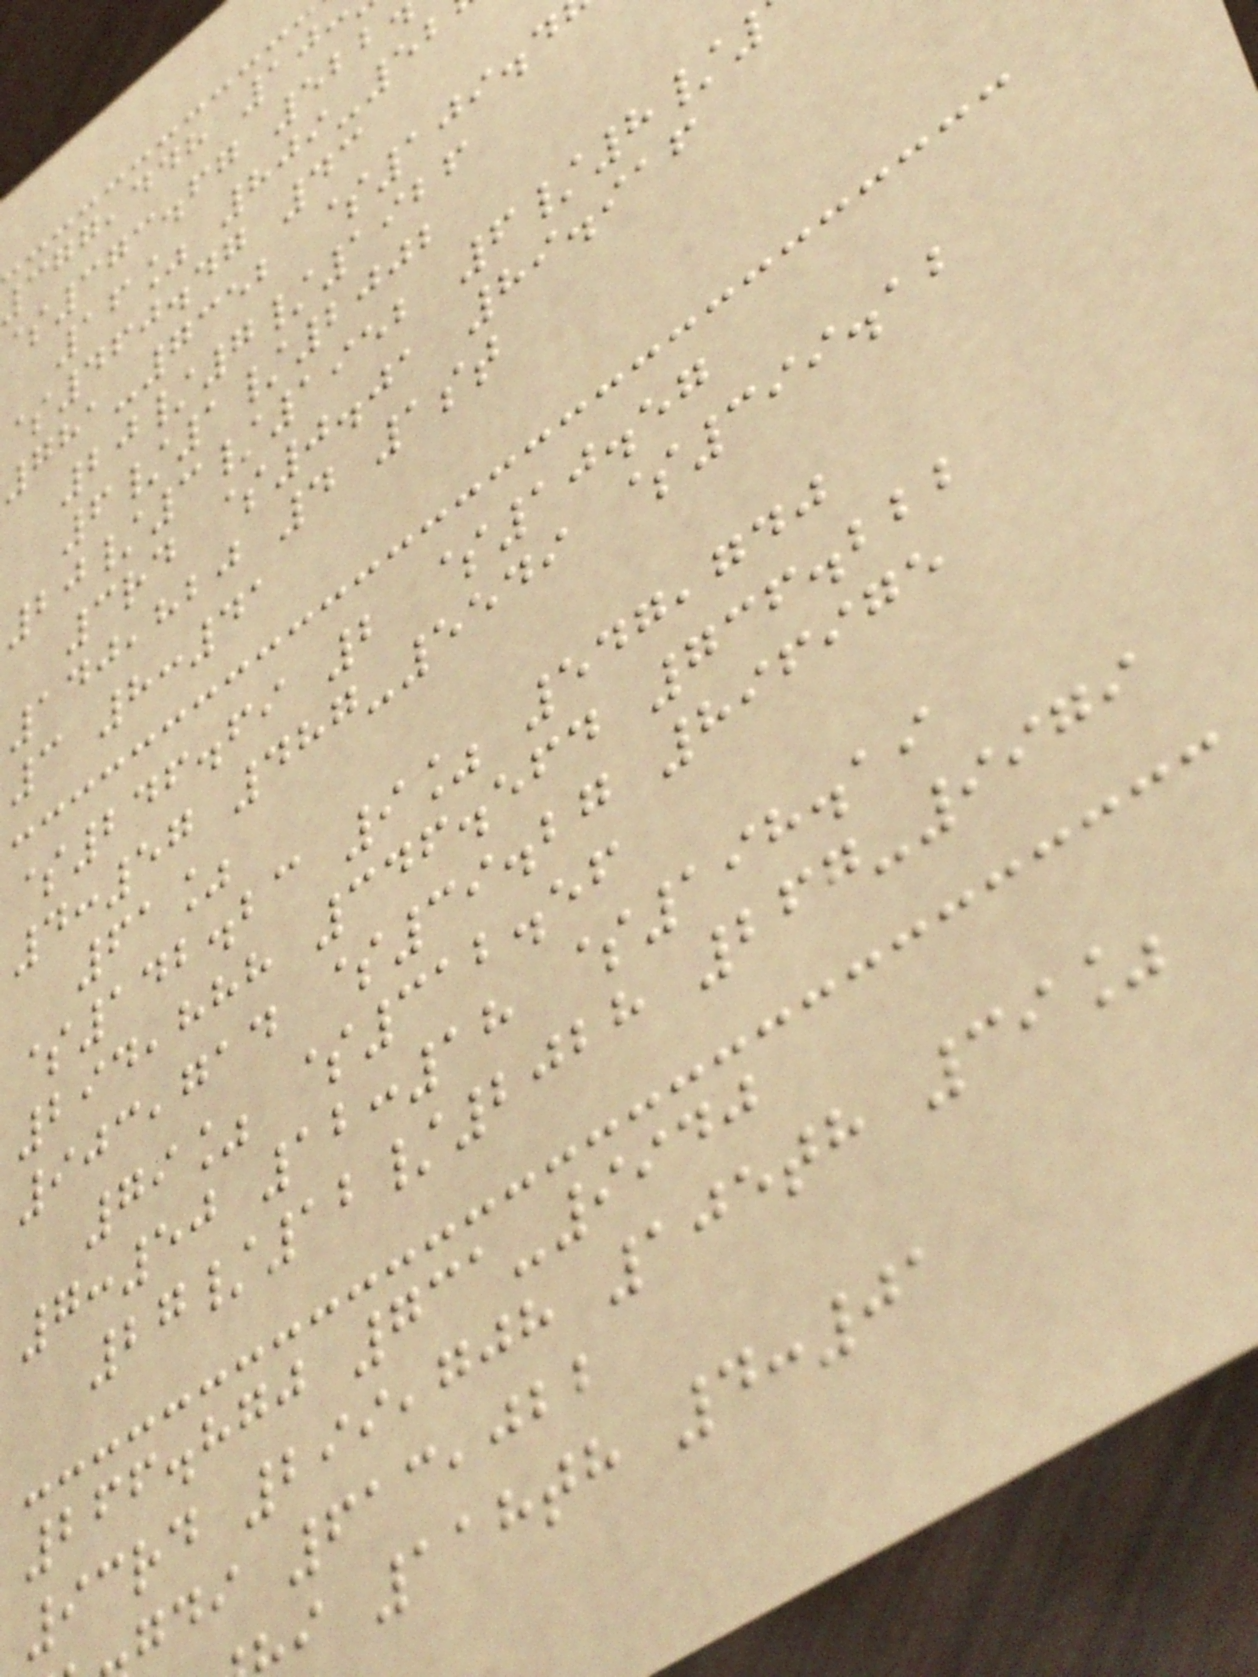377,448 10
$373.67 522
16% 809-52
$460.47 43
781-7352 $109.4
20/7/1926
6/1/2002
20/3/1952 6/8/
3rd $0.01 89.916
140,820 4 1st
3 8:41
$246.69 2 $10.57
4:57 487-5549 $399.12
61%
$142.23 9% 547,740
294,888 346.564 736.222
903,714 $39.27 896975
79% $312.56
7:50 12:18 $198.19
27/12/2028 267-9979
266.870 731-9940
93rd 299,708 105th 39%
gdi 613,022
i 118th 4:01
